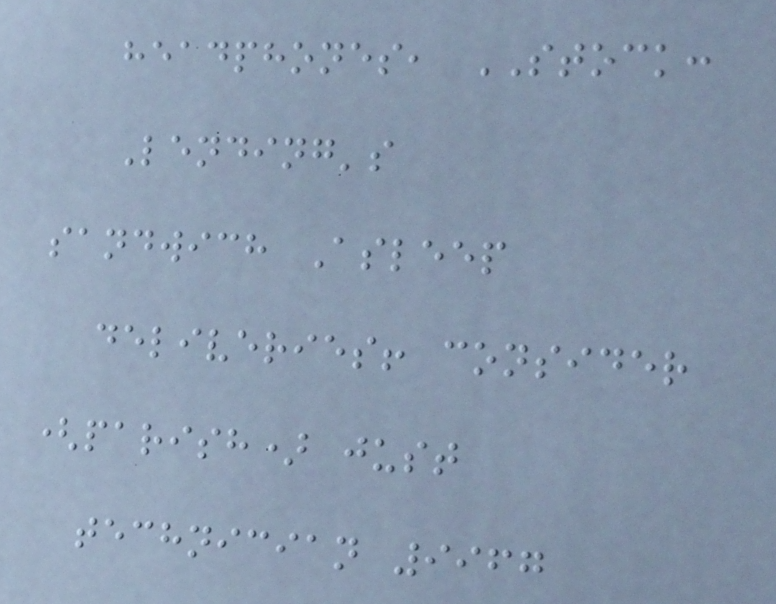headphones, STOCK:
Lending's
sandwich Asleep
deliveries! consider
(parish) just
technician 9967
